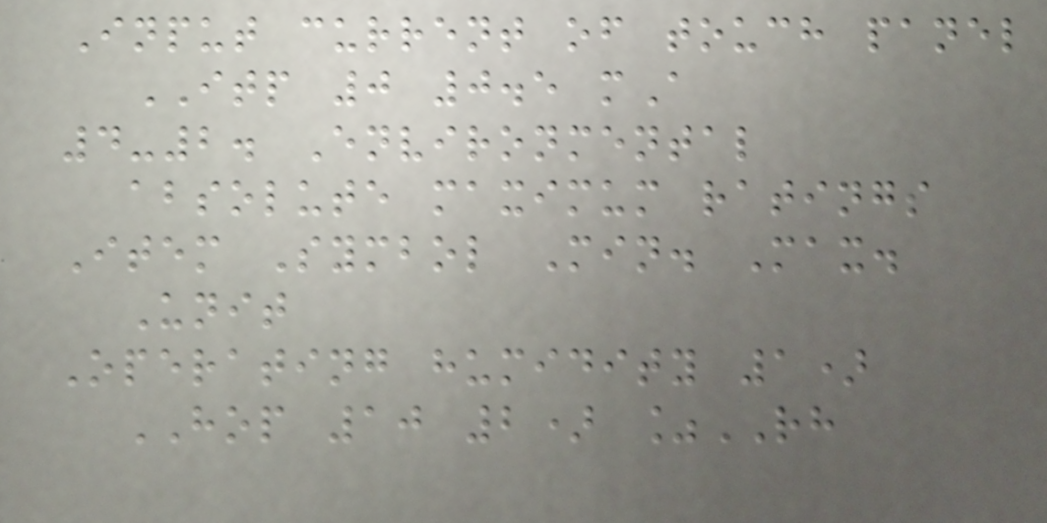Input current of touch panel
ITP 0 0.5 mA
4-2. Environmental
absolute maximum ratings
Item Symbol Min. Max.
Unit
Operating humidity 1)
HOP 10 2) %RH
